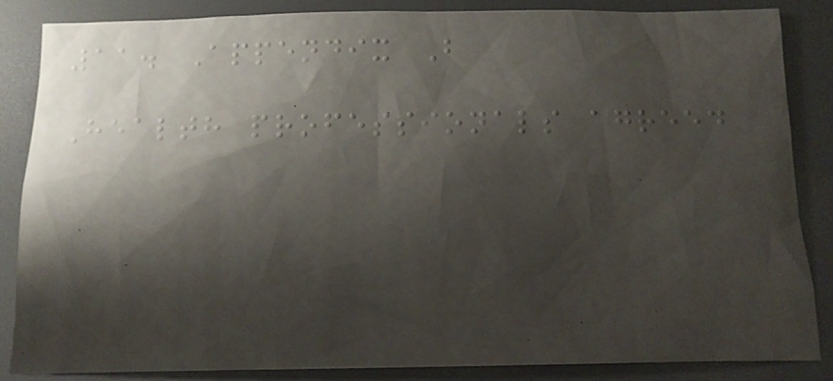11. Appendix B
Health professionals agreed
